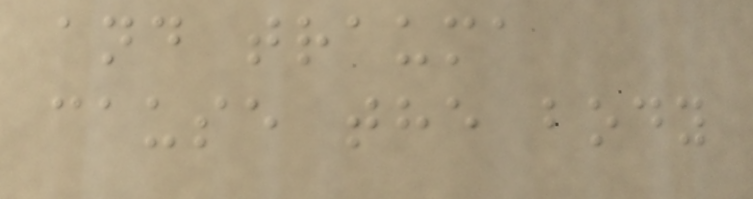and trauma
cause the body
